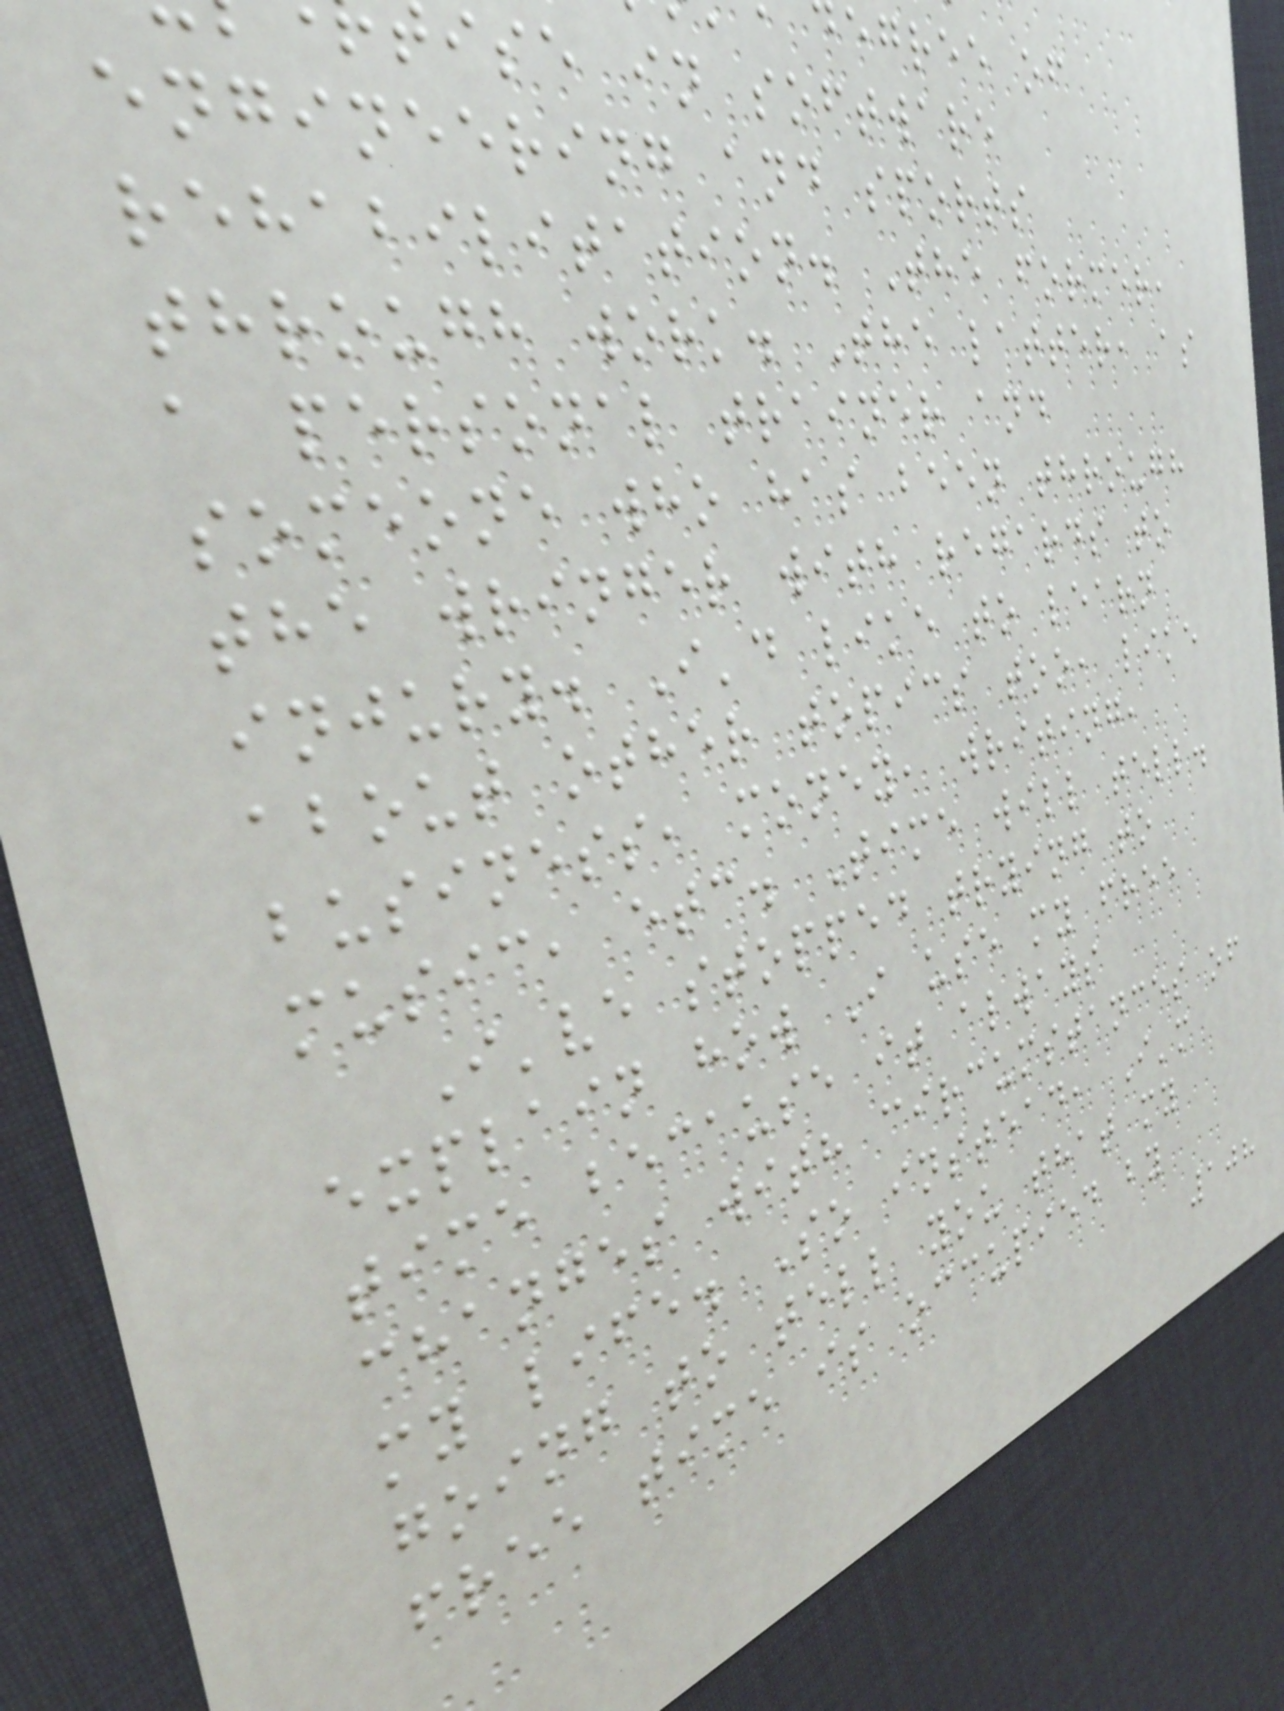egree of
ise in software
engineering and sports
rehabilitation. The former,
through work. The latter, as
a personal trainer and
someone who has been through
the wringer with regards to
injury. I'd like to learn
about other topics too, like
business, money, writing,
music, etc. Time will tell.
I've stopped trying to
explain how I use my free
time because it always
changes with circumstances of
my life. So instead, I'm
going to tell you that my
free time is occupied by
108
